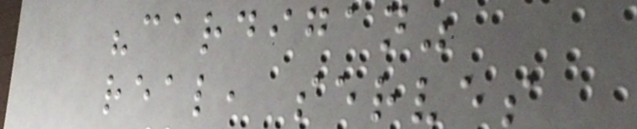"cardigan"
real, serves
